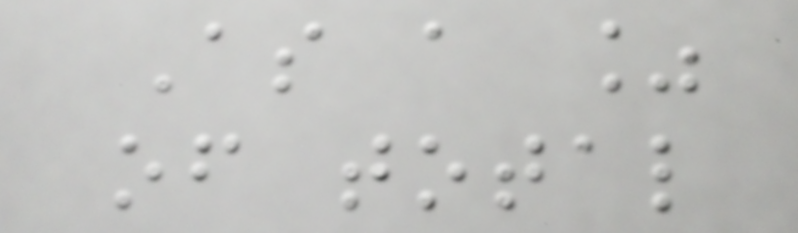As a %
of total
